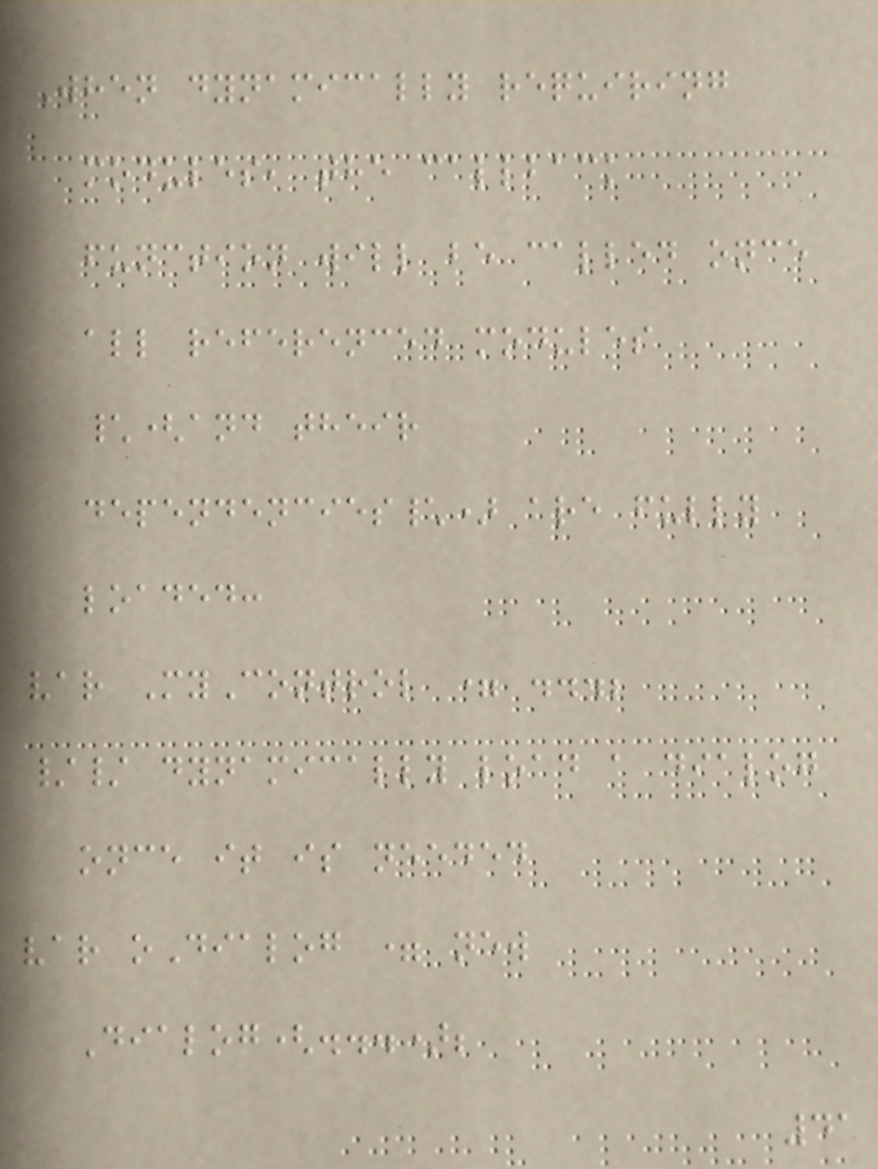When dynamically requiring
modules, the callback
function will be called once
all referenced modules
\(and their
dependencies\) are fully
loaded:
var MyControl = ...;
// dynamically load a dialog
once it is needed
var oDialog = new
Dialog(...);
41
